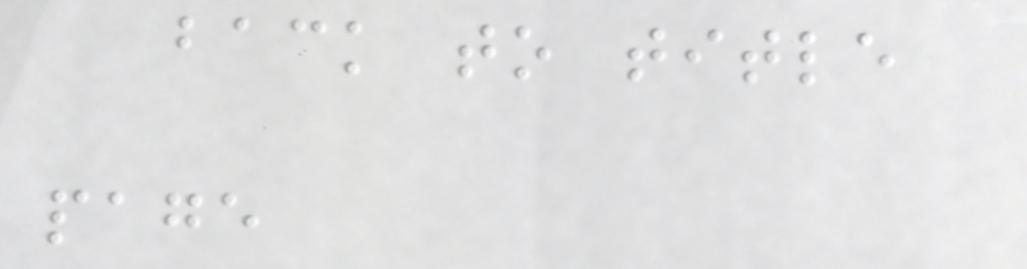back to title
page
